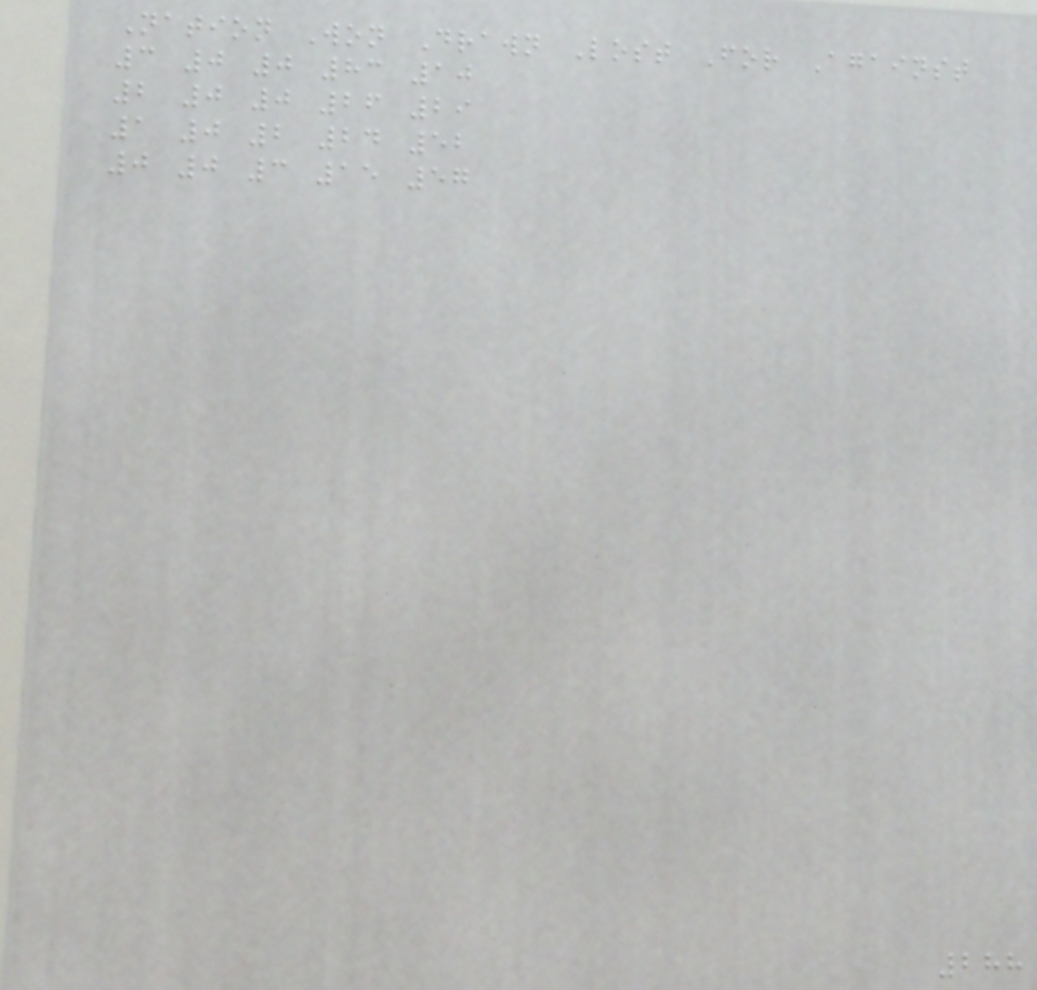Nation Won Drawn Lost For Against
3 0 0 83 10
2 0 0 26 29
1 0 2 24 52
0 0 3 15 57
288
